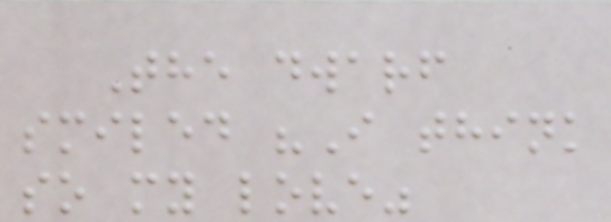The dwarf
smiled "I think
so my love"
